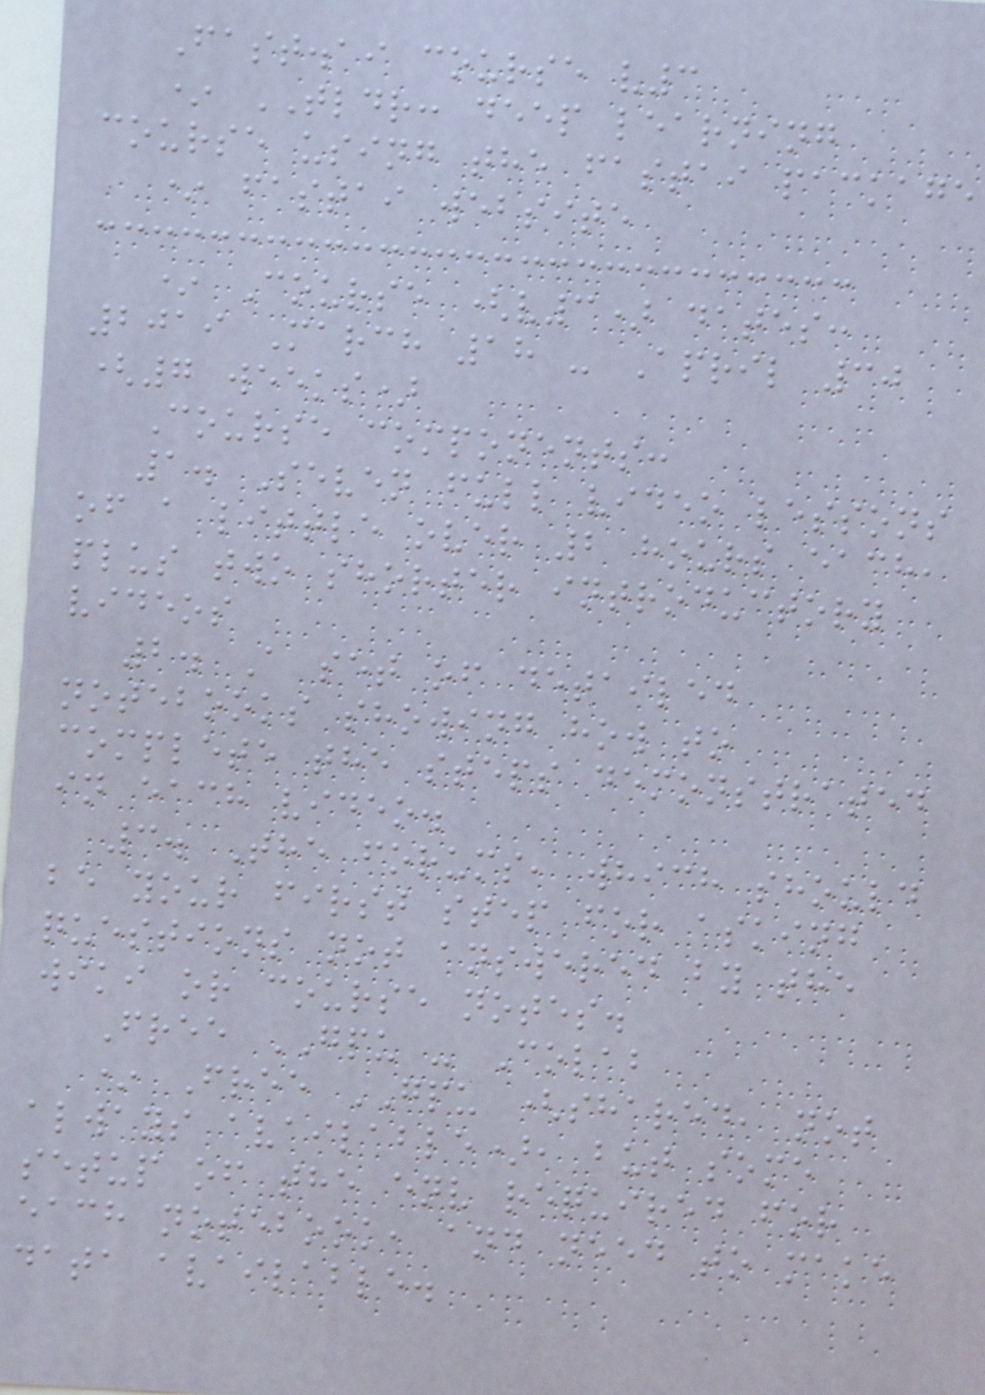Fast.ai course v3
* TLDR: deep learning
course using the fastai package
* fastai website
* Course (v3) dates:
2019 March 18 - April 30
(7 weeks)
Course components:
1. Seven full video lessons
of a little over 2 hours each,
plus two shorter introductory
videos
2. A set of detailed
notebooks showing how to
complete the steps demonstrated
in each video.
3. The forums, which should
be your first step for asking
questions not answered by the
wiki or course notes.
Free GPU - Colab
* Free GPU (shared, not
always available), but some
setup of the env required for
each notebook, and need to make
data available.
